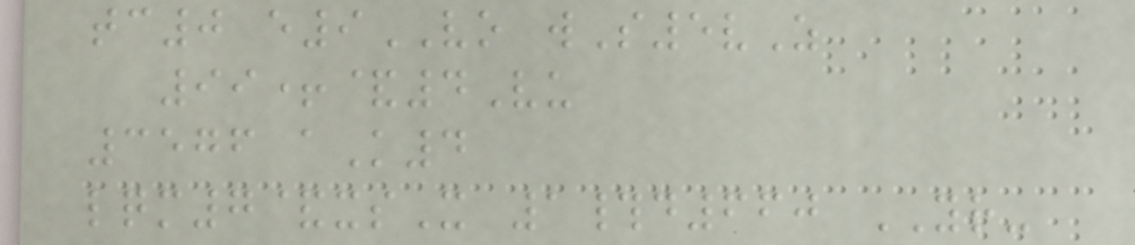tc0 e9VO wS5vZ
99+&4Vu
3576 aK4
lqm7&xsX 1#d660 YR-
